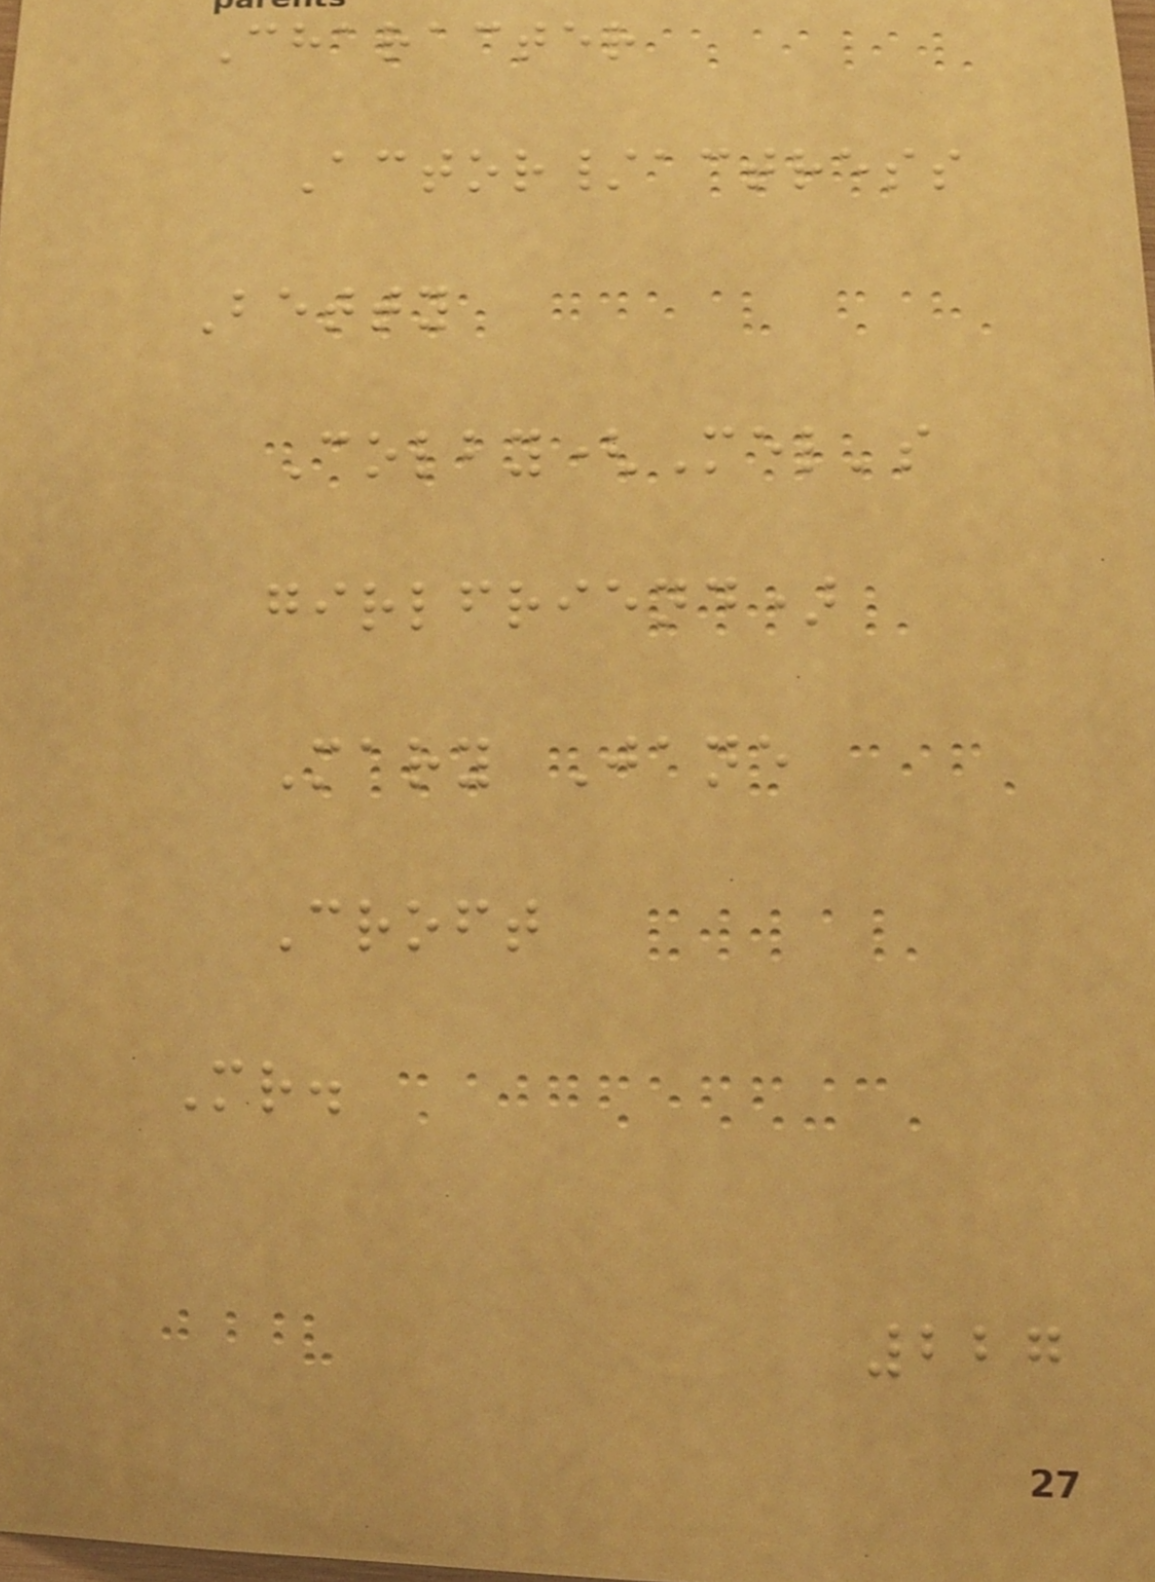Character
Actor/actress
Betty
Colby(Mel's
girlfriend)
Mary Jane
Croft
Mr.
227
